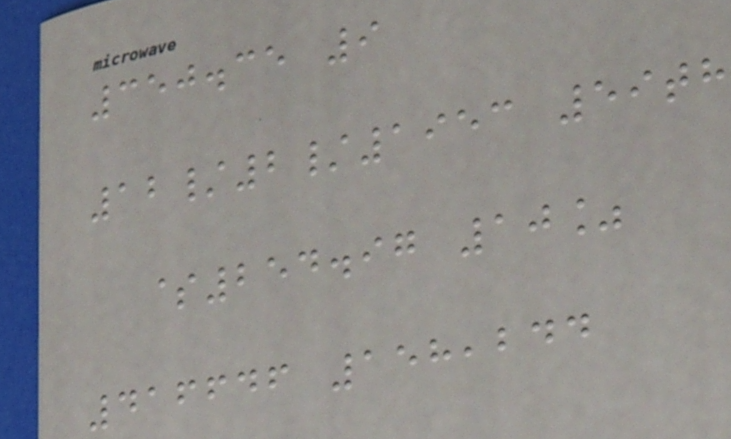350.35 9
12/2/1953 59th
$254.97 10%
416646 158,244
